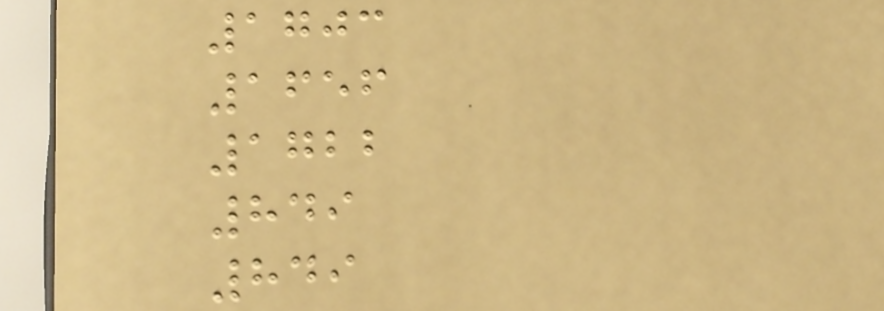1703
1656
1722
849
849
